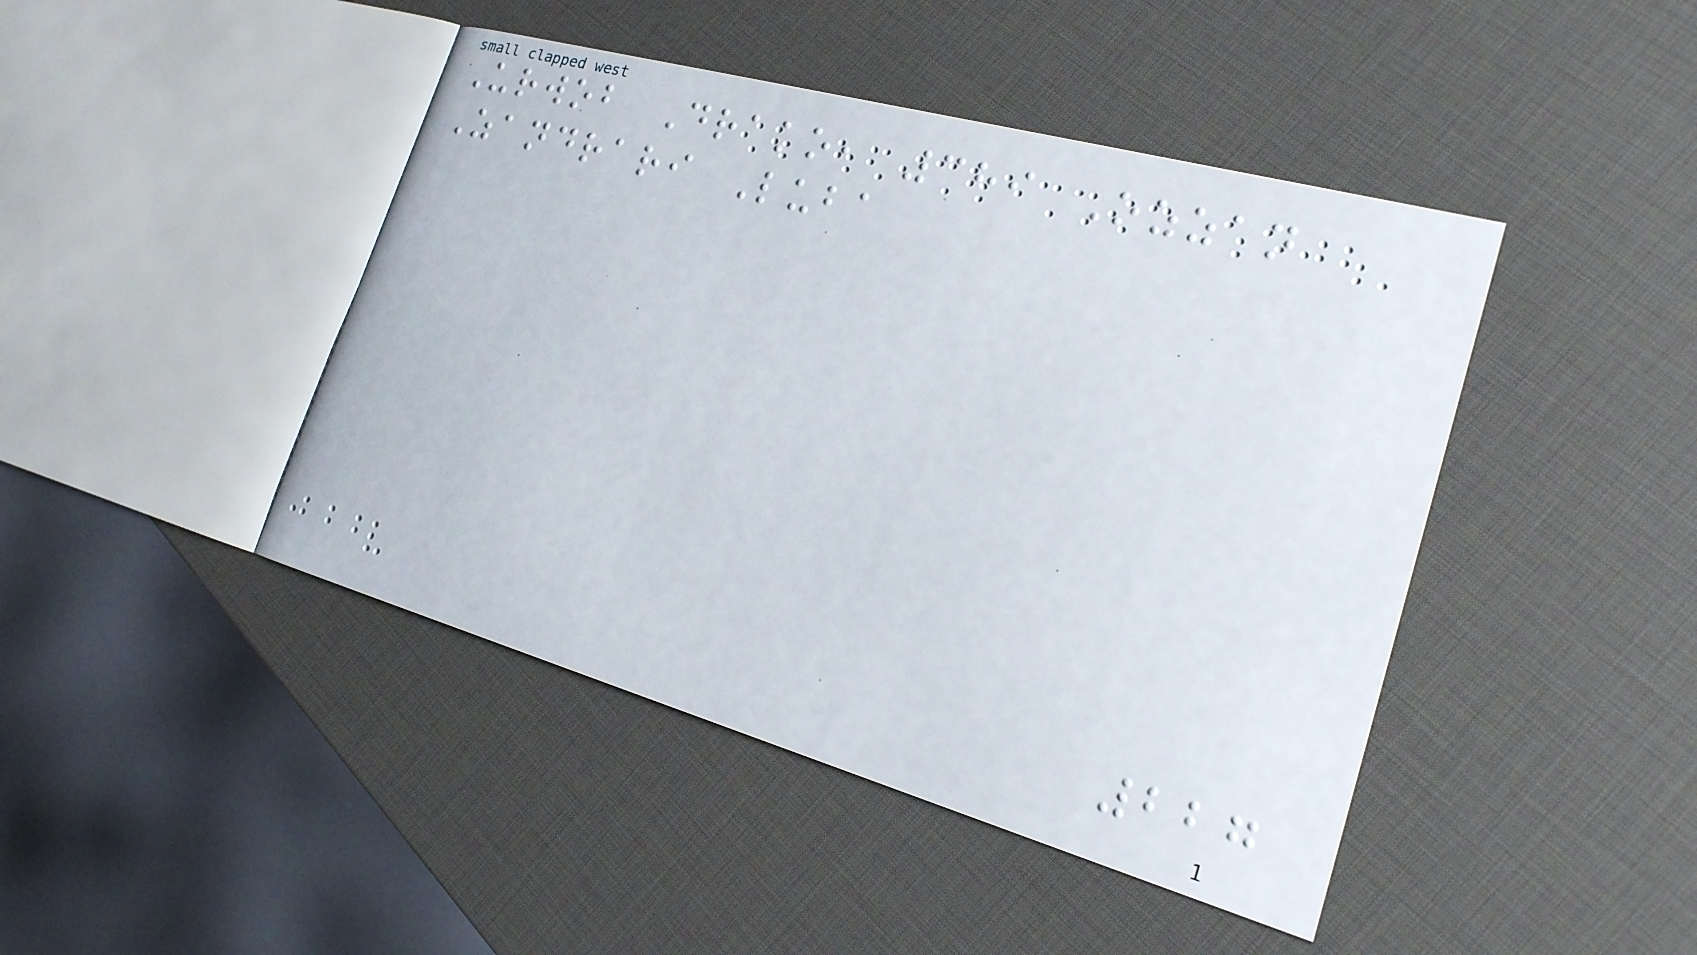Urwob Drako, 389 Ozzan
Zandrari Luba
227
